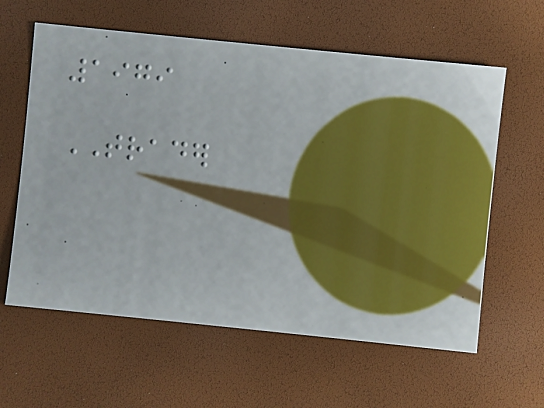1979
TRADER
